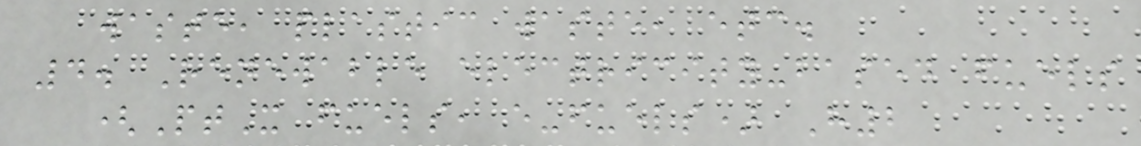waste, plastic waste, etc.
4. Renewable electricity-based fuels
(PtX fuels, e-fuels) H2
